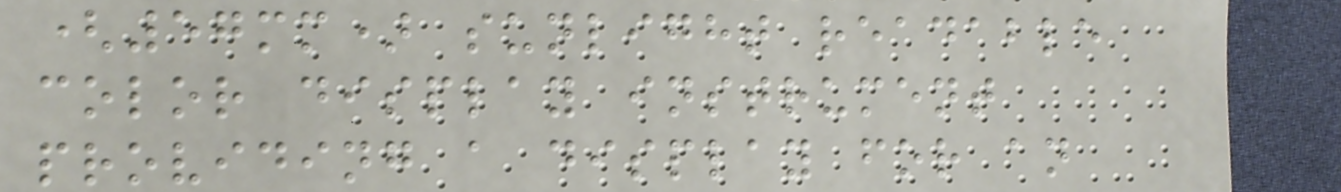(57mm) sunlight readable
color display instrument
providing a display for an
